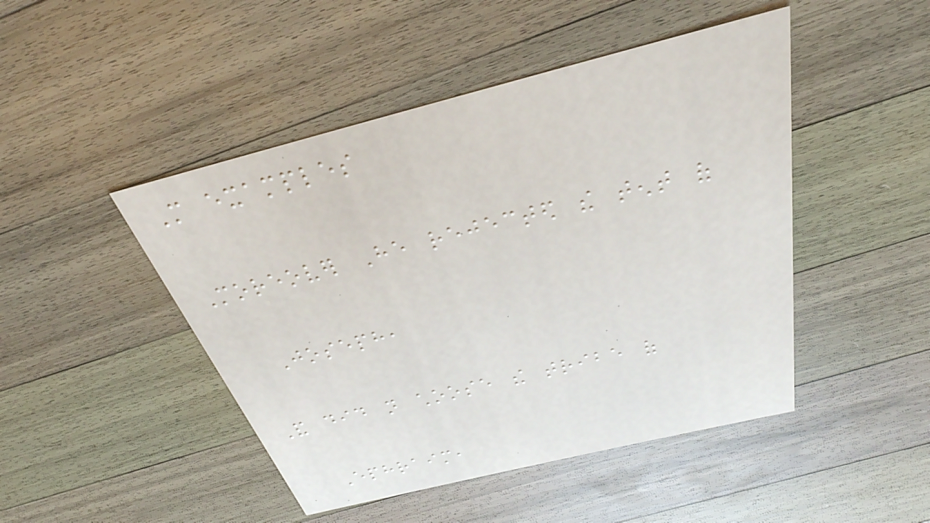More examples
Moreover He rejected the tent of
Joseph,
And did not choose the tribe of
Ephraim,
